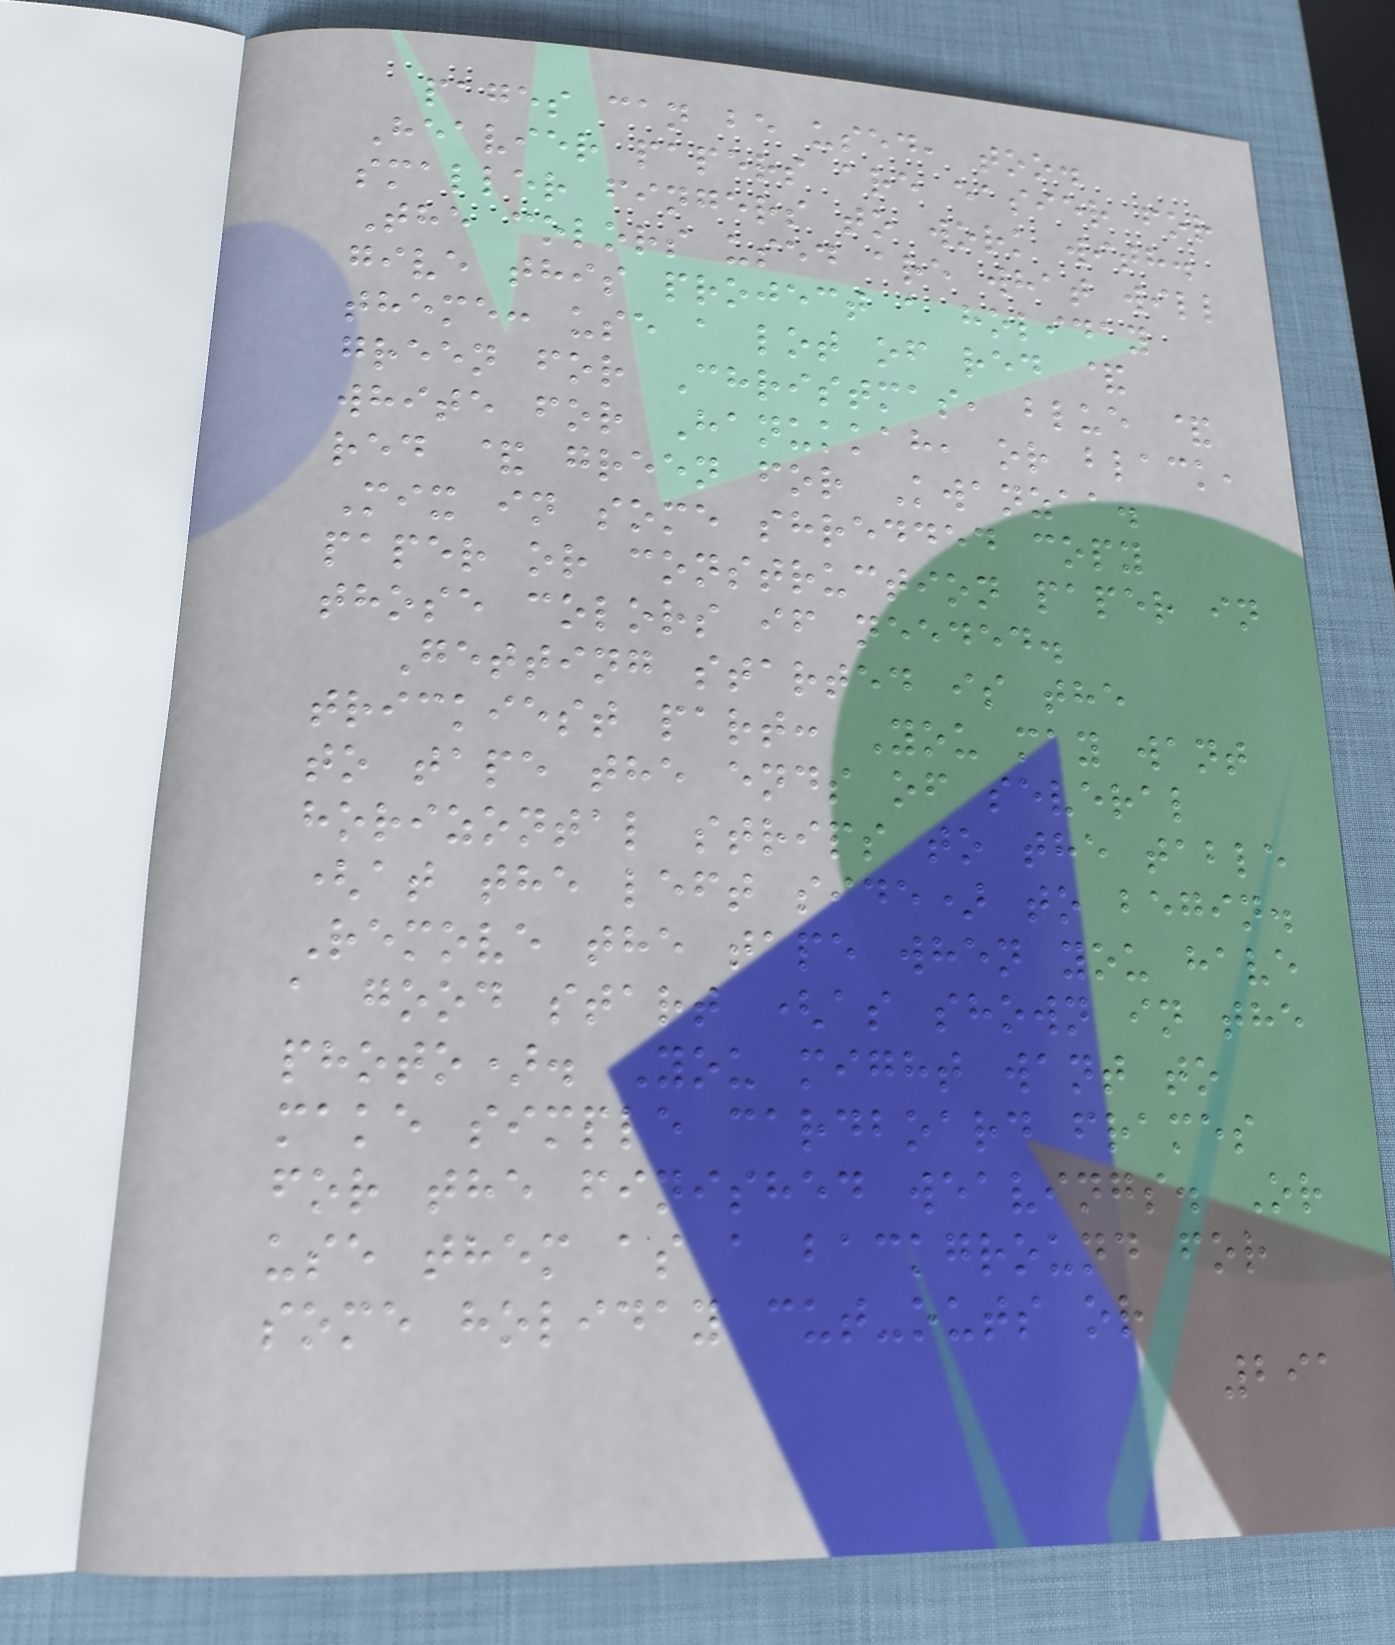pages can be used, too.
Heavier papers are easier for
smaller fingers to work with.
The colors used are what will
give this project a holiday
theme: use a lot of red &
green for Christmas, blue &
white for Hanukkah, or black,
red & green for Kwanzaa.
Mix in some shredded copy
paper or construction paper in
those colors if needed.
Getting started is the
trickiest part: You may want
to tape the ends of several
horizontal strips to the table
(at the left side) to begin.
Remove the tape when you have
a good start (as shown in the
photo). You might want to
make simple cardboard frames
for the finished weavings. Or
use them as a background for
some holiday cut-outs or
291
